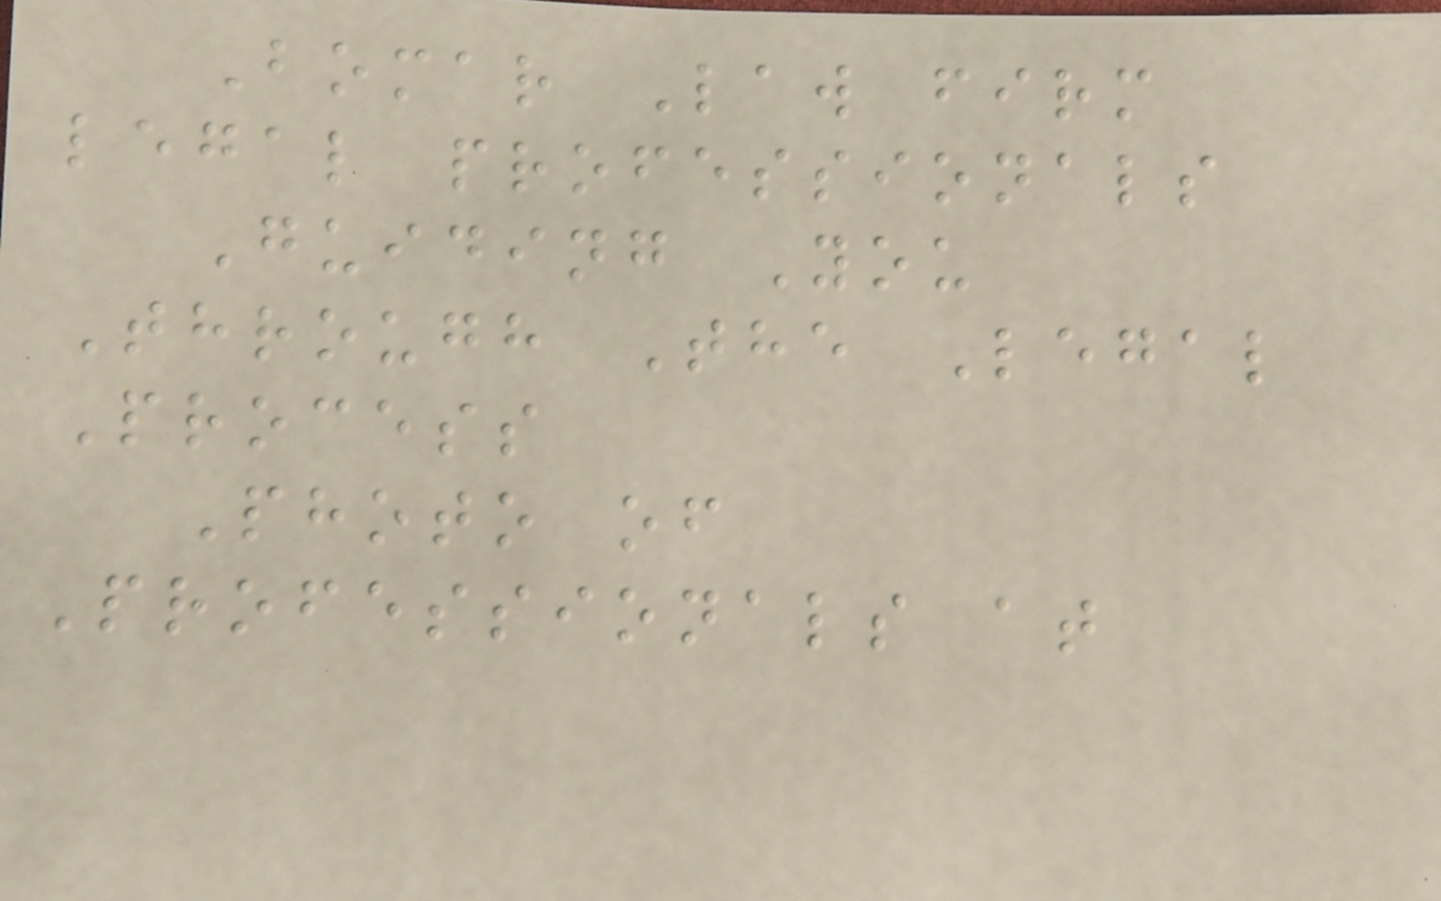Bomar Law firm
legal professionals
Guiding You
Through The Legal
Process
Photo of
Professionals at
